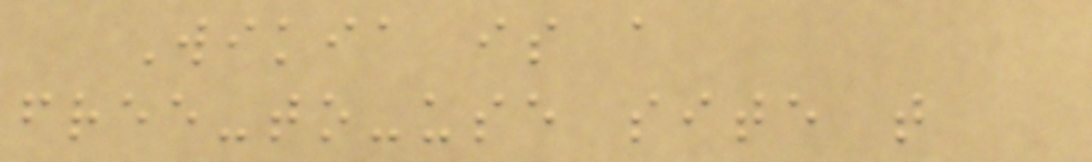Wikia is a
free-to-use site that
